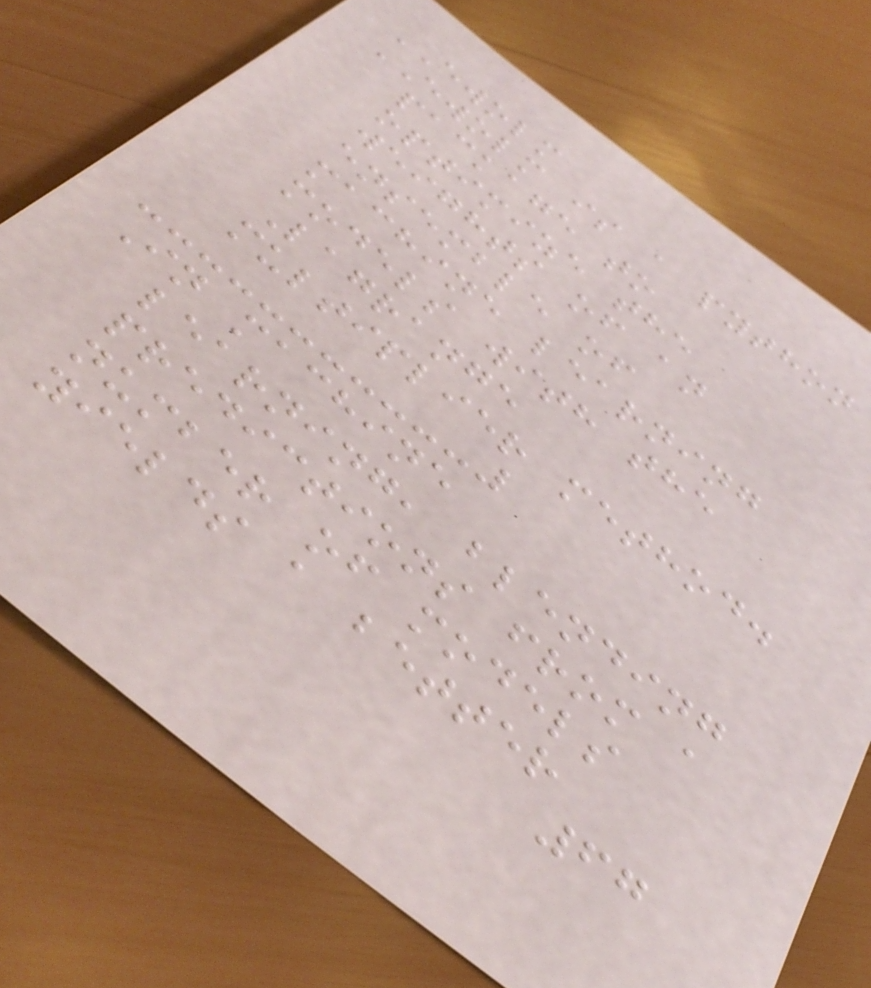EWOLM
EWOLM is a python
package to
optimize the
weights of an
ensemble of
machine learning
models with the
Lagrange
multiplier method.
In machine
learning, blending
predictions from a
number of models
yields a better
67
